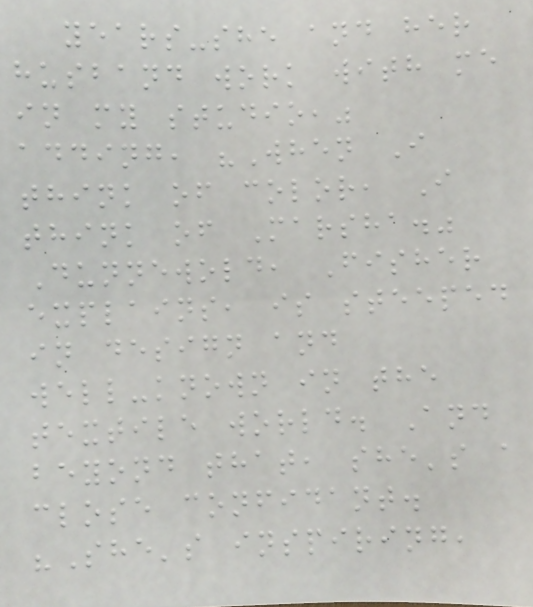years-she and her
husband work with me
in my studio,"
adding, "When I
think of color, I
think of Marsha."
Dunnewold, Fisher
explains, is steeped
in design and
well-known in the
textile world. And
beyond that, she's a
close confidant.
"She's inspiring,
